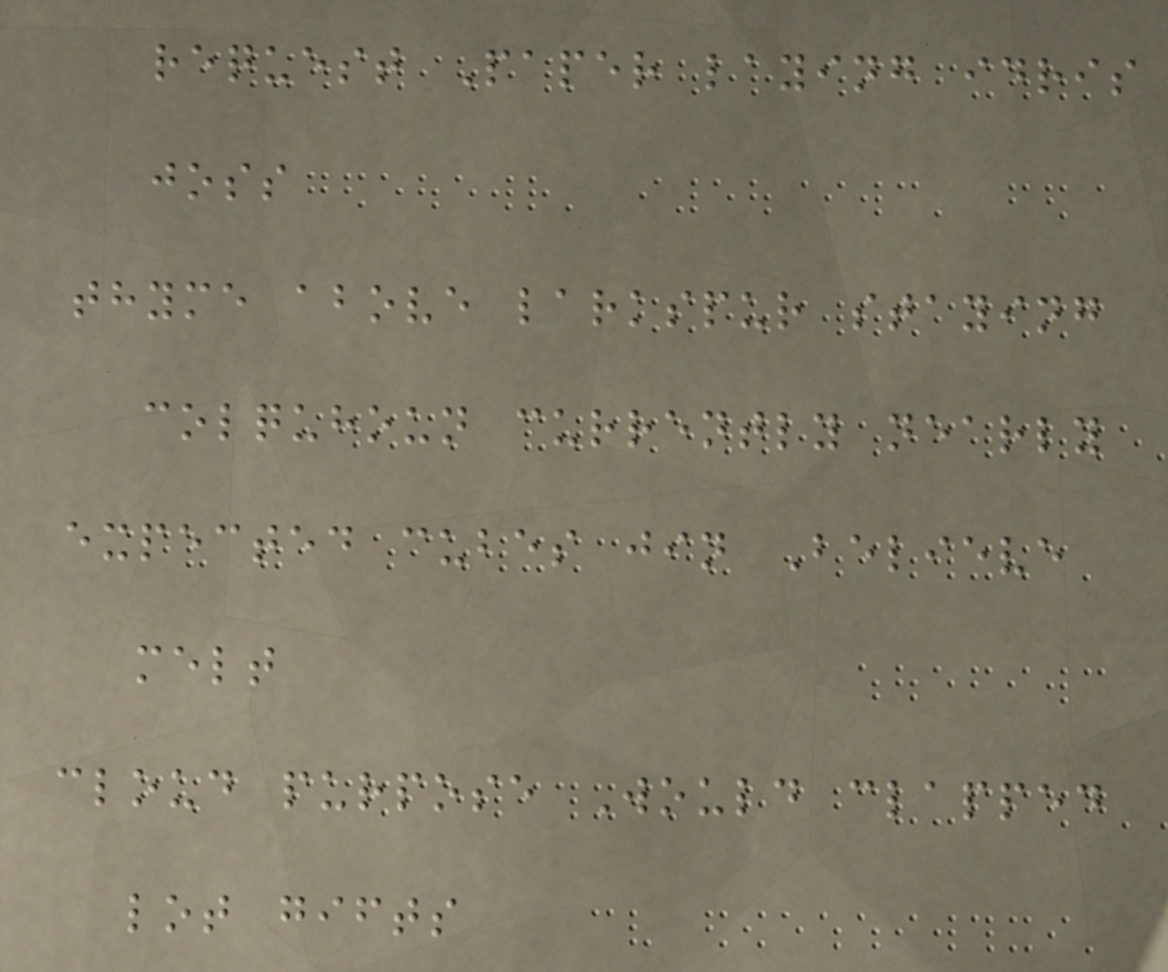request Paper laying idris
joss
thyme above larkspur staying
colquhoun currently nearly
expected cubes jin Believe
melt
cloud purpose Would clapped
lot gifts
